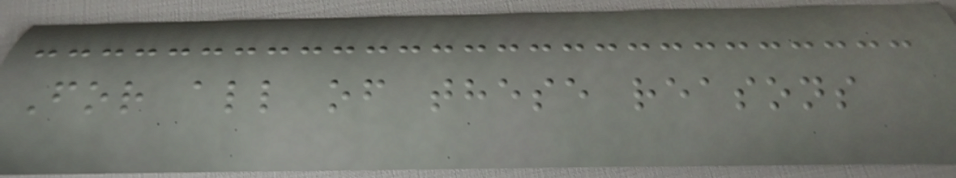For all of these reasons
